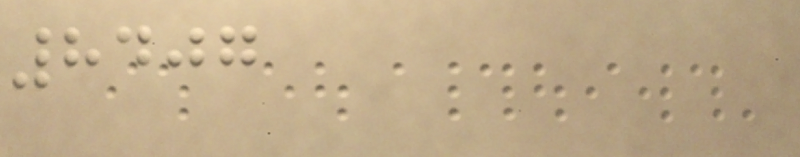8407
